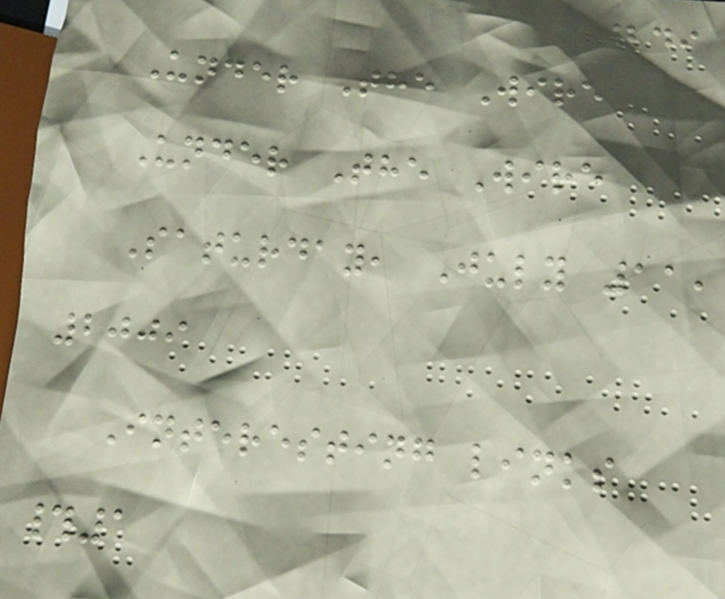249
Under The Wire
Under The Wire
Saturday, July 11,
2009
Interesting links
#1
